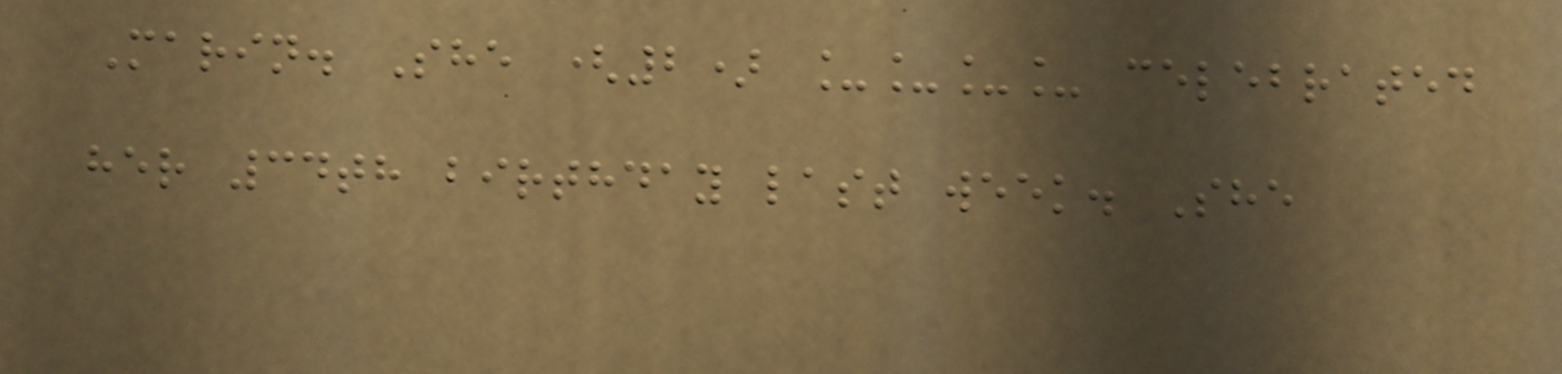Marin. She (2) ____ celebrated
her 34th birthday last week. She
